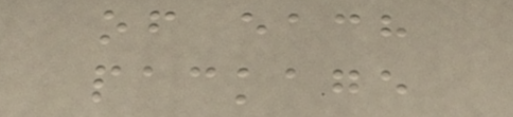of each
package
